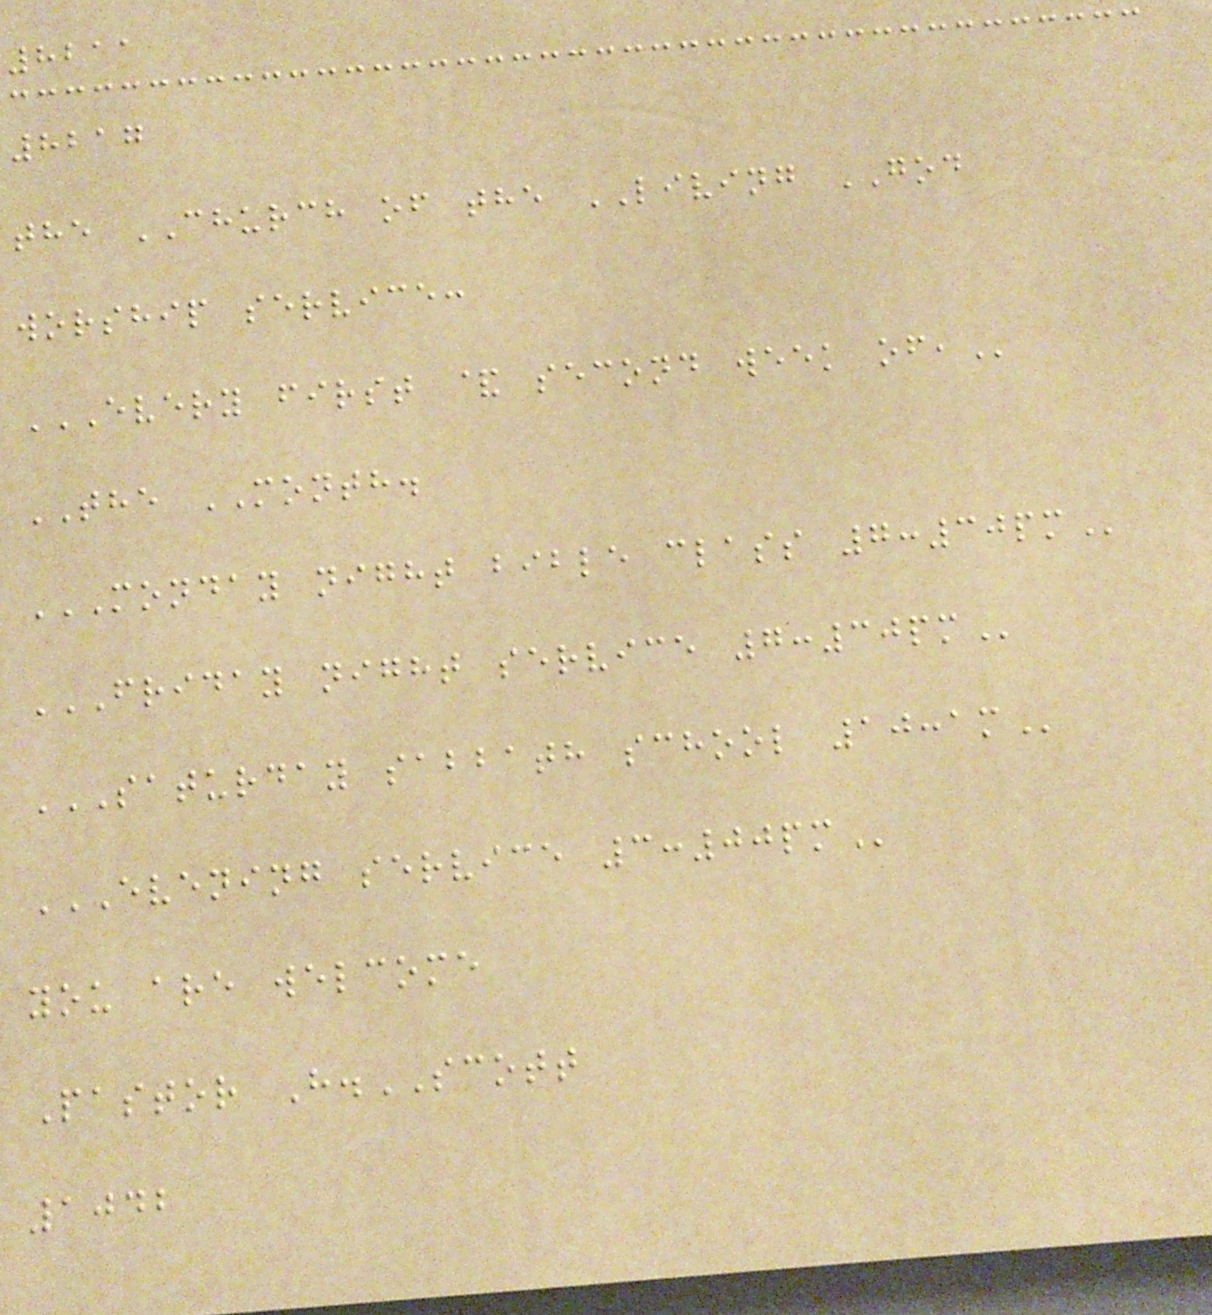8211
8217
the CHURCH of the LIVING GOD
worship service:
EVERY FIRST & SECOND WEEK OF,
THE MONTH.
MONDAY NIGHT BIBLE CLASS 7:30PM
FRIDAY NIGHT SERVICE 7:30PM
SATURDAY SABBATH SCHOOL 10:AM
EVENING SERVICE 3:00PM
you are welcome
Pastor H.SCOTT
1042
